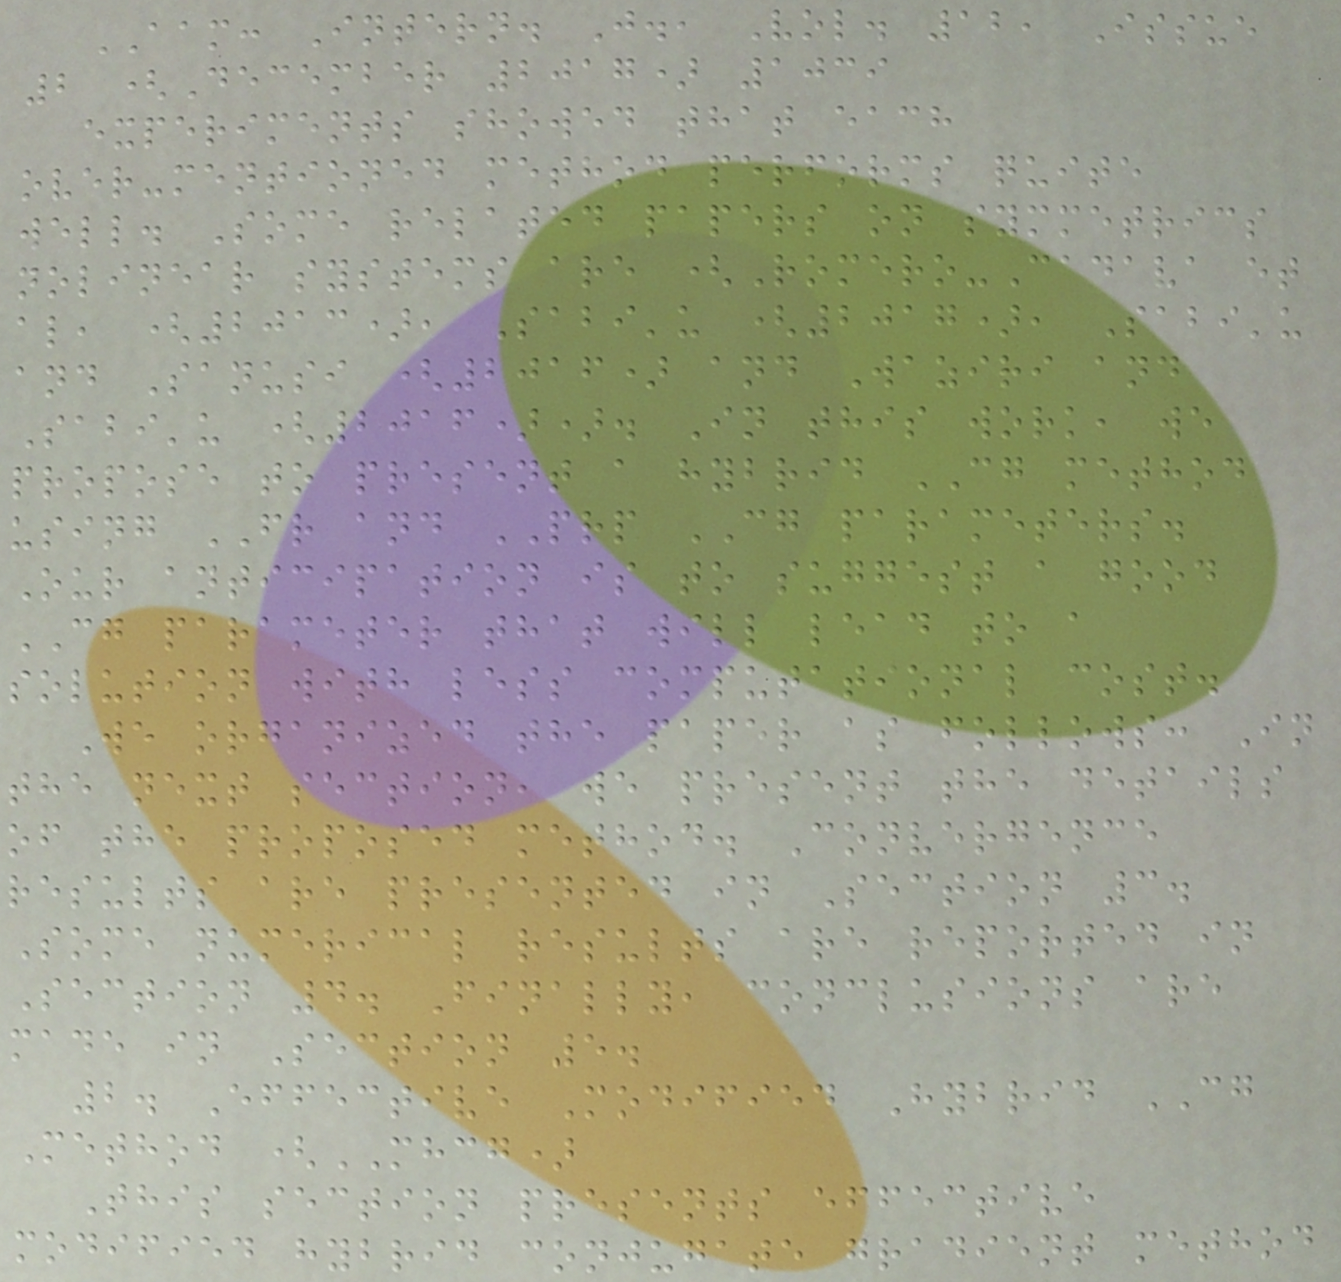AAM: Intern. J., Vol. 12, Issue
2 (December 2017) 1039
experiments showed that each
over-mentioned method performs quite
well. Some related papers on symmetrics
nolinear systems are (Romero-Cadava et
al, (2013), Sabi'u (2017), Sabi'u
and Sanusi (2016) and Waziri and
Sabi'u (2016)). In this work, we
propose to present a hybrid CG method
using FR and PRP CG parameters.
Our anticipation is to suggest a good
CG parameter that will lead to a
solution with less computational cost.
We organized the paper as follows: In
the next section, we present the details
of the proposed method. Convergence
results are presented in Section 3.
Some numerical results are reported in
Section 4. Finally, conclusions are
made in Section 5.
2. Effective Modified Hybrid CG
Method (MHCG)
This section presents effective
modified hybrid conjugate gradient method
